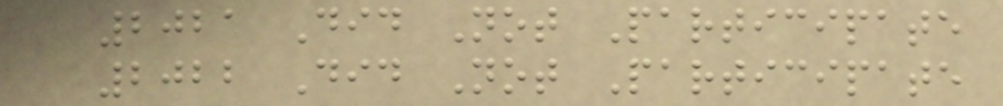2021 Did Not Participate
2022 Did Not Participate
